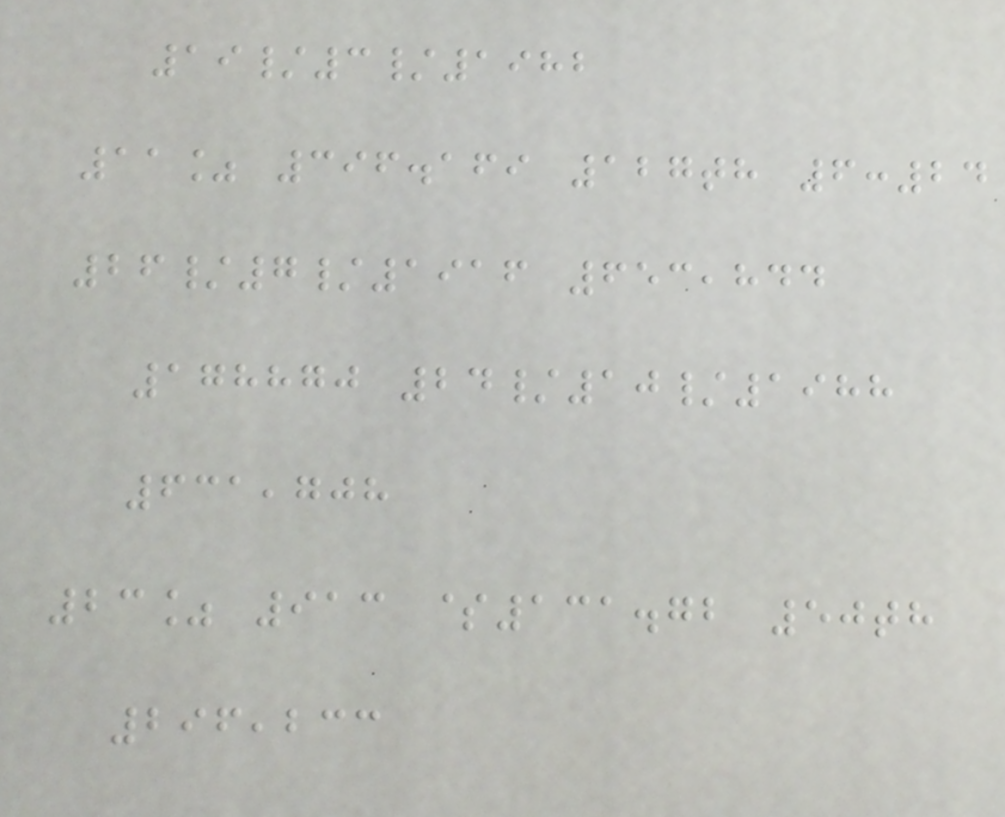19/3/1982
11% 396.169 127th 6:24
26/7/1916 653,844
178870 24/10/1988
631,708
23% 913 $131.72 50th
296,233
